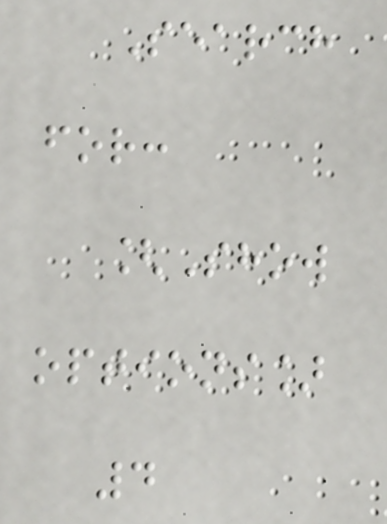Search
for:
[Show
options]
4
